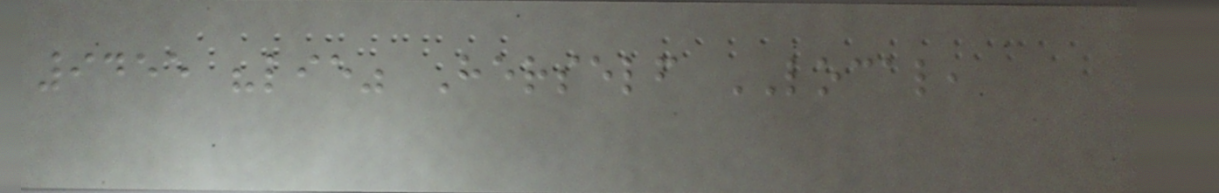9455 "lie" Herself LOCAL,
